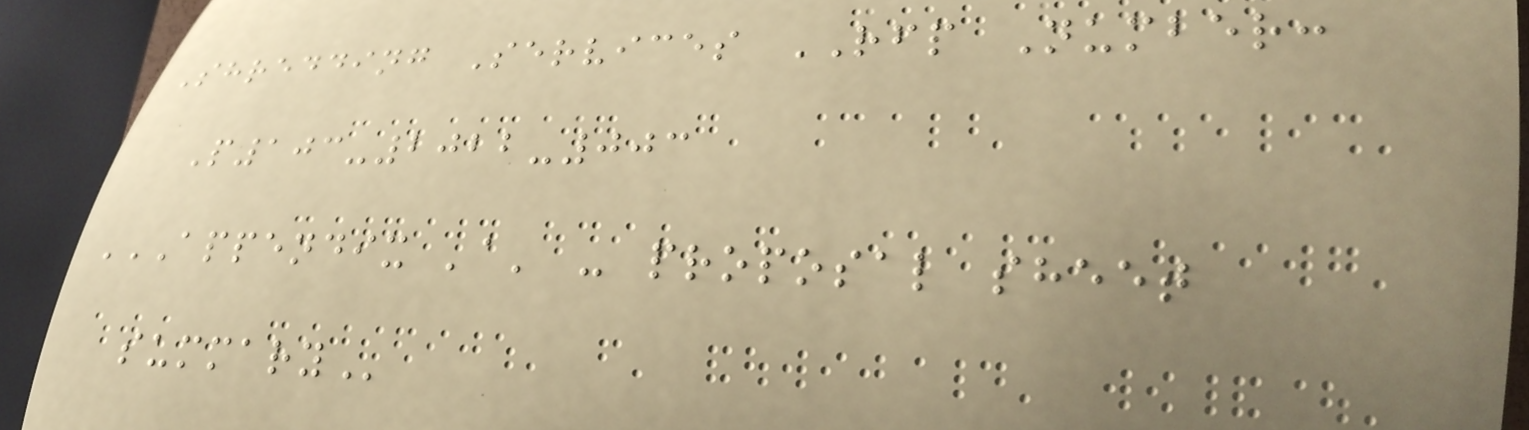Shredding Services RFP Number:
P103-2022-003
APPENDIX 'A' - PROPOSAL SHEET
SUMMARY
